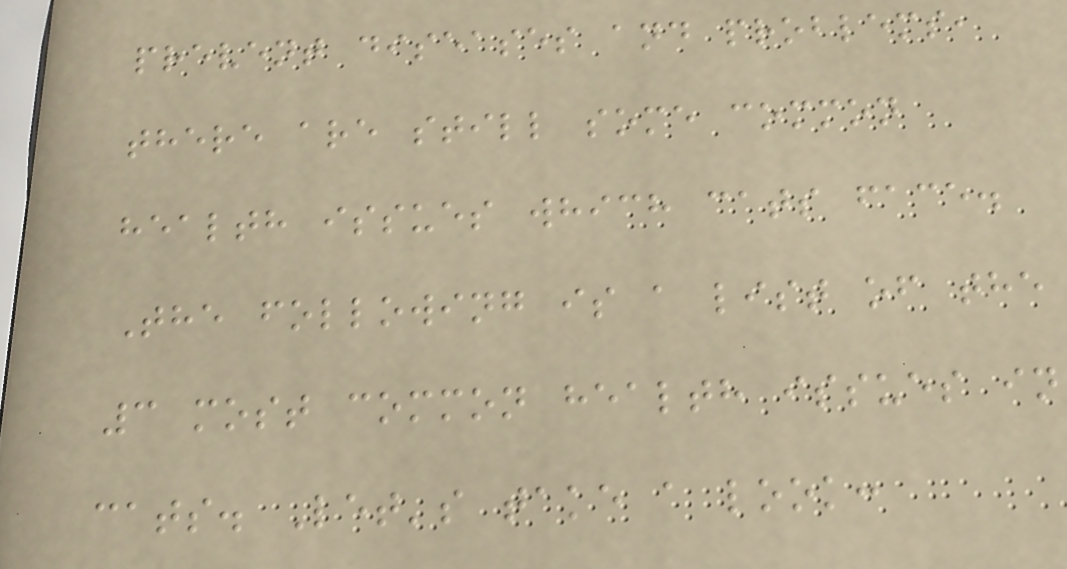prevent diseases and problems,
there are still some common
health issues which cats face.
The following is a list of the
3 most common health issues in
cats. Let's take a look:
